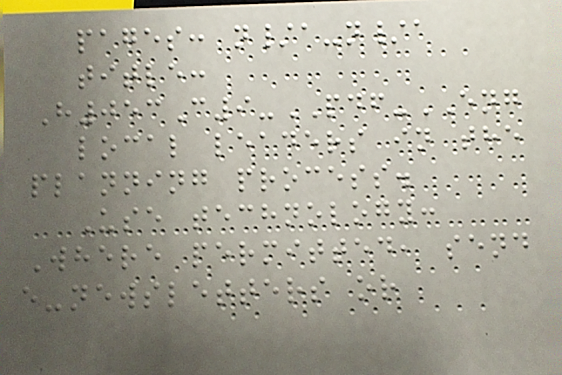pages: n/a-n/a
title:
H053C9-PDF-ENG
local leaders in the
planning process.
Use technology:
Where permitted, send
e-newsletters or
